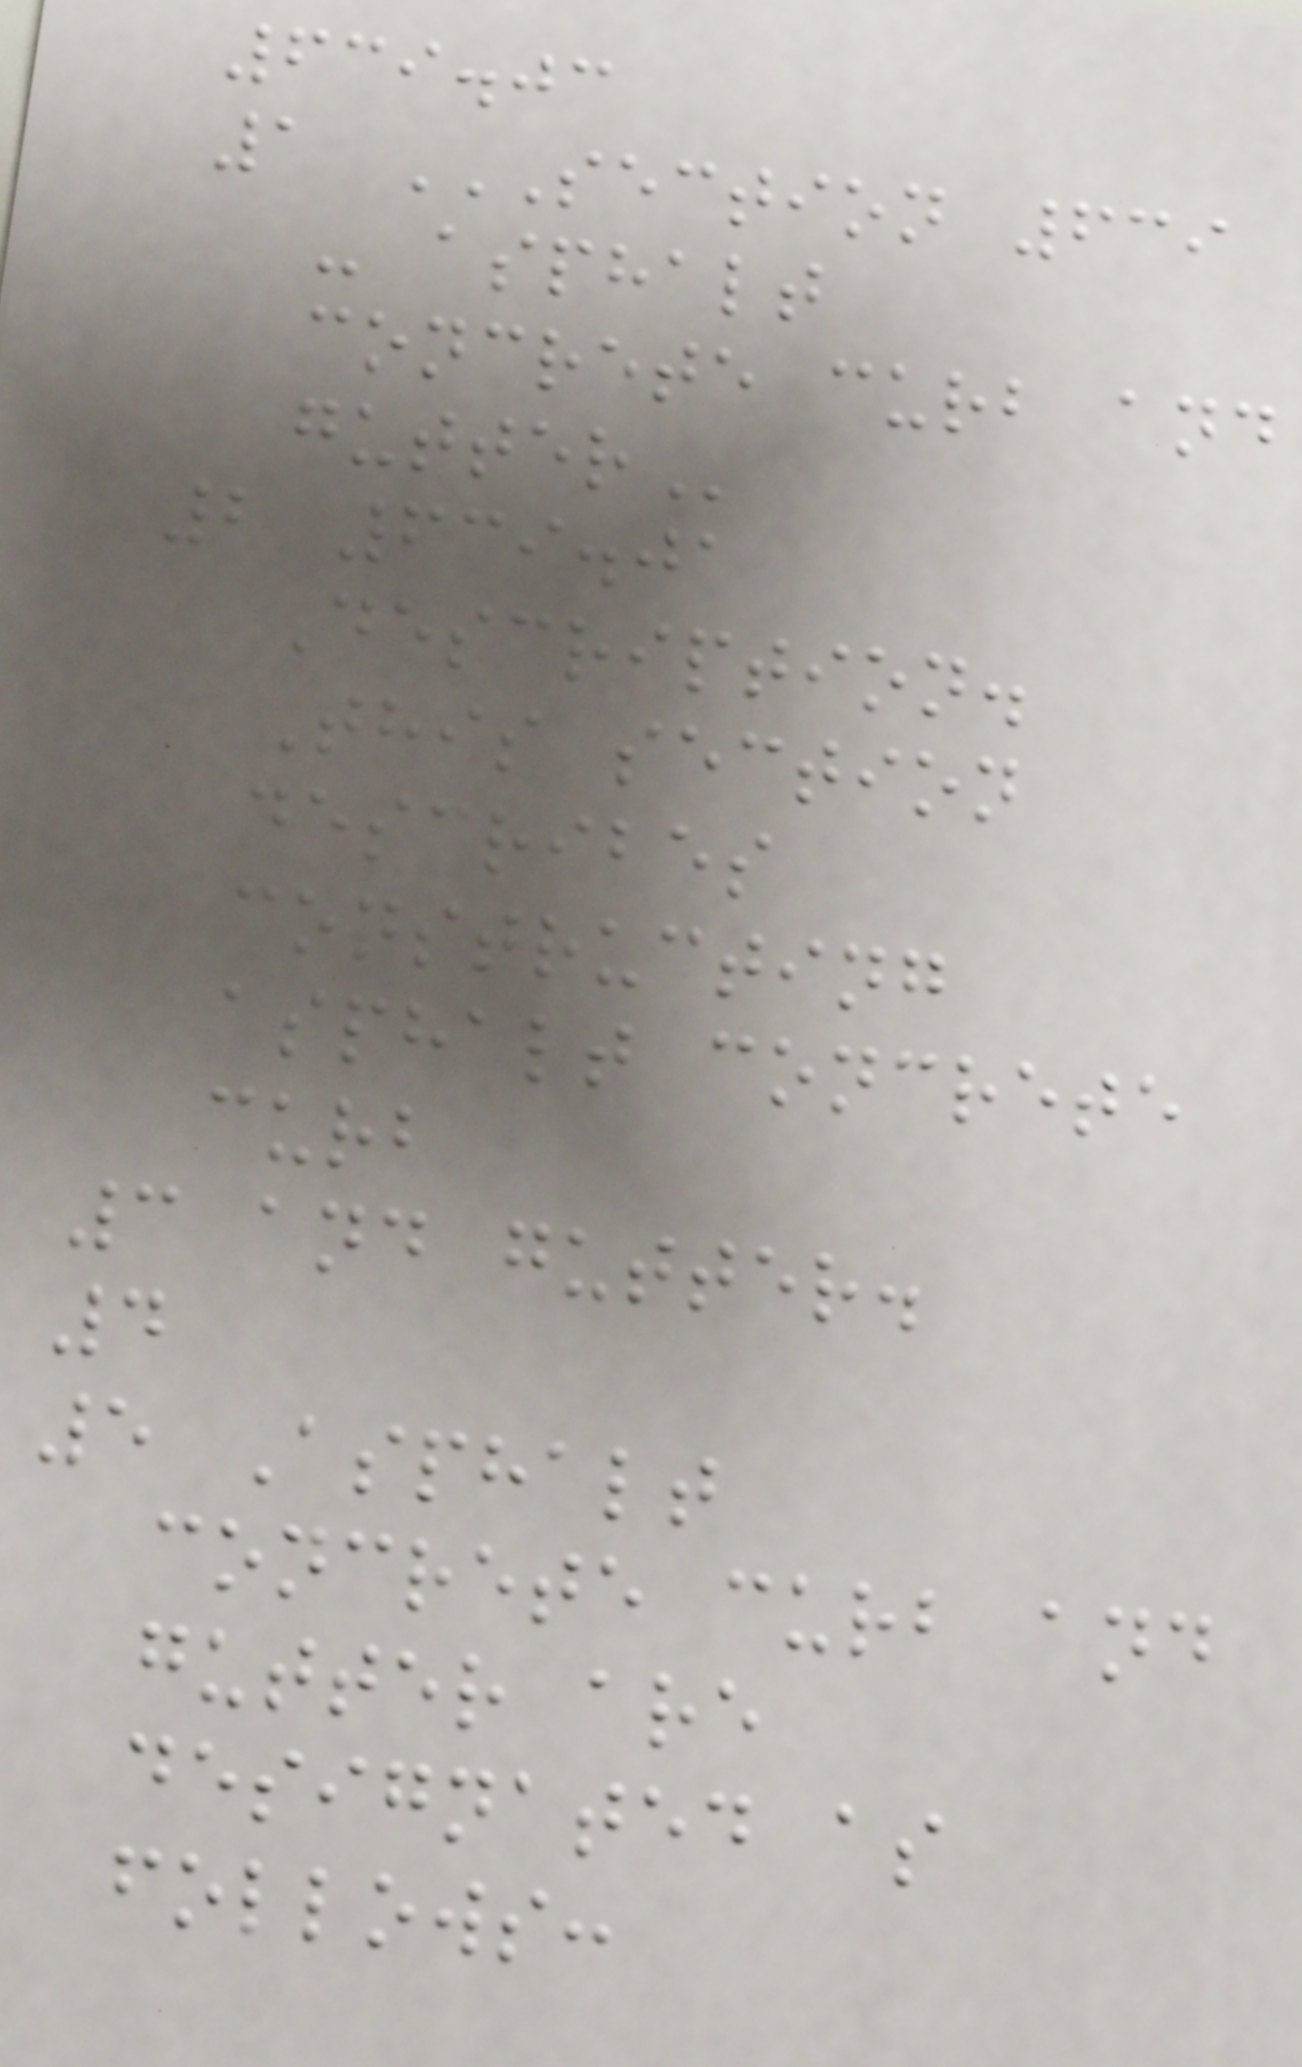639.03
1 SECTION 639
- ASPHALT
CONCRETE CURB AND
GUTTER
2 639.01
Description.
This section
describes
constructing
asphalt concrete
curb
3 and gutter.
4
5 Asphalt
concrete curb and
gutter are
designated as
follows:
